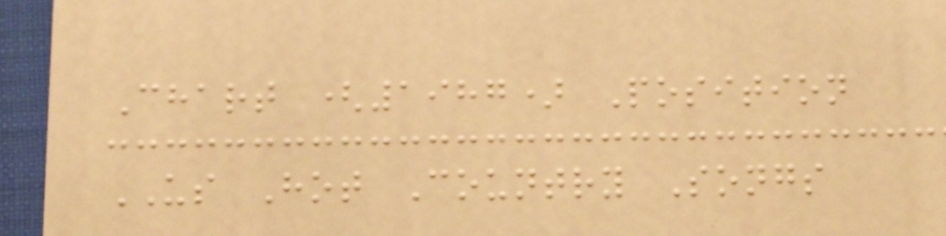Chart (1987) Position
US Hot Country Songs
